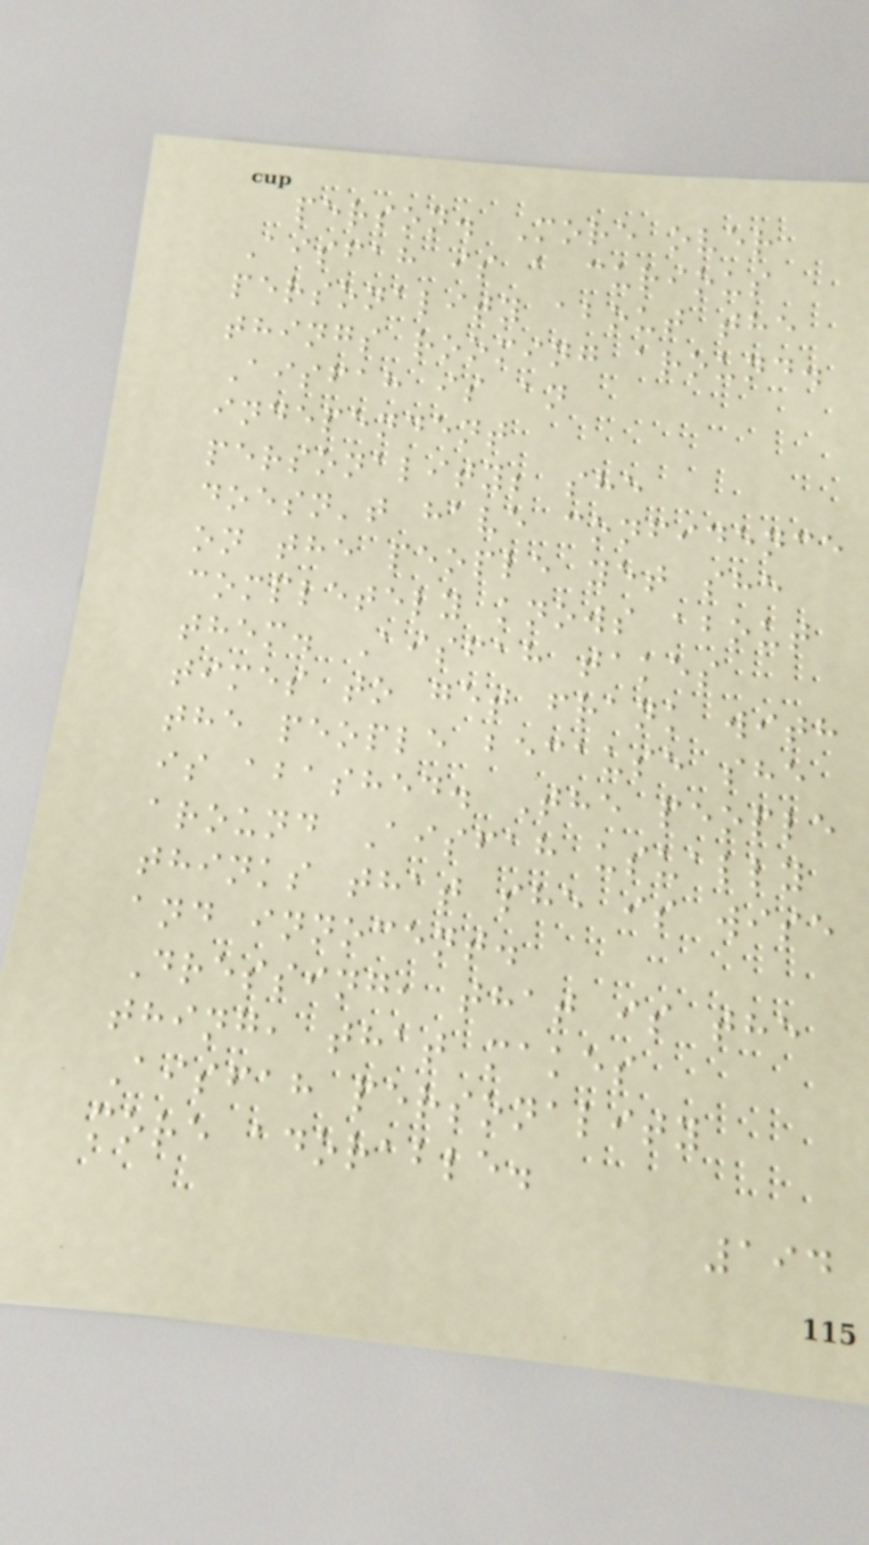person. More over
Aisfah is a curious
personality about the
things rooming around.
Aisfah is an
independent
personality; she
doesn't have confidence
on the people yet she
completely knows about
them. Aisfah takes
times to get frank with
the people because she
is abashed. The people
around Aisfah usually
thinks that she is wise
and innocent.
Dressing, that is the
thing, that makes
Aisfah personality
more adorable.
194
